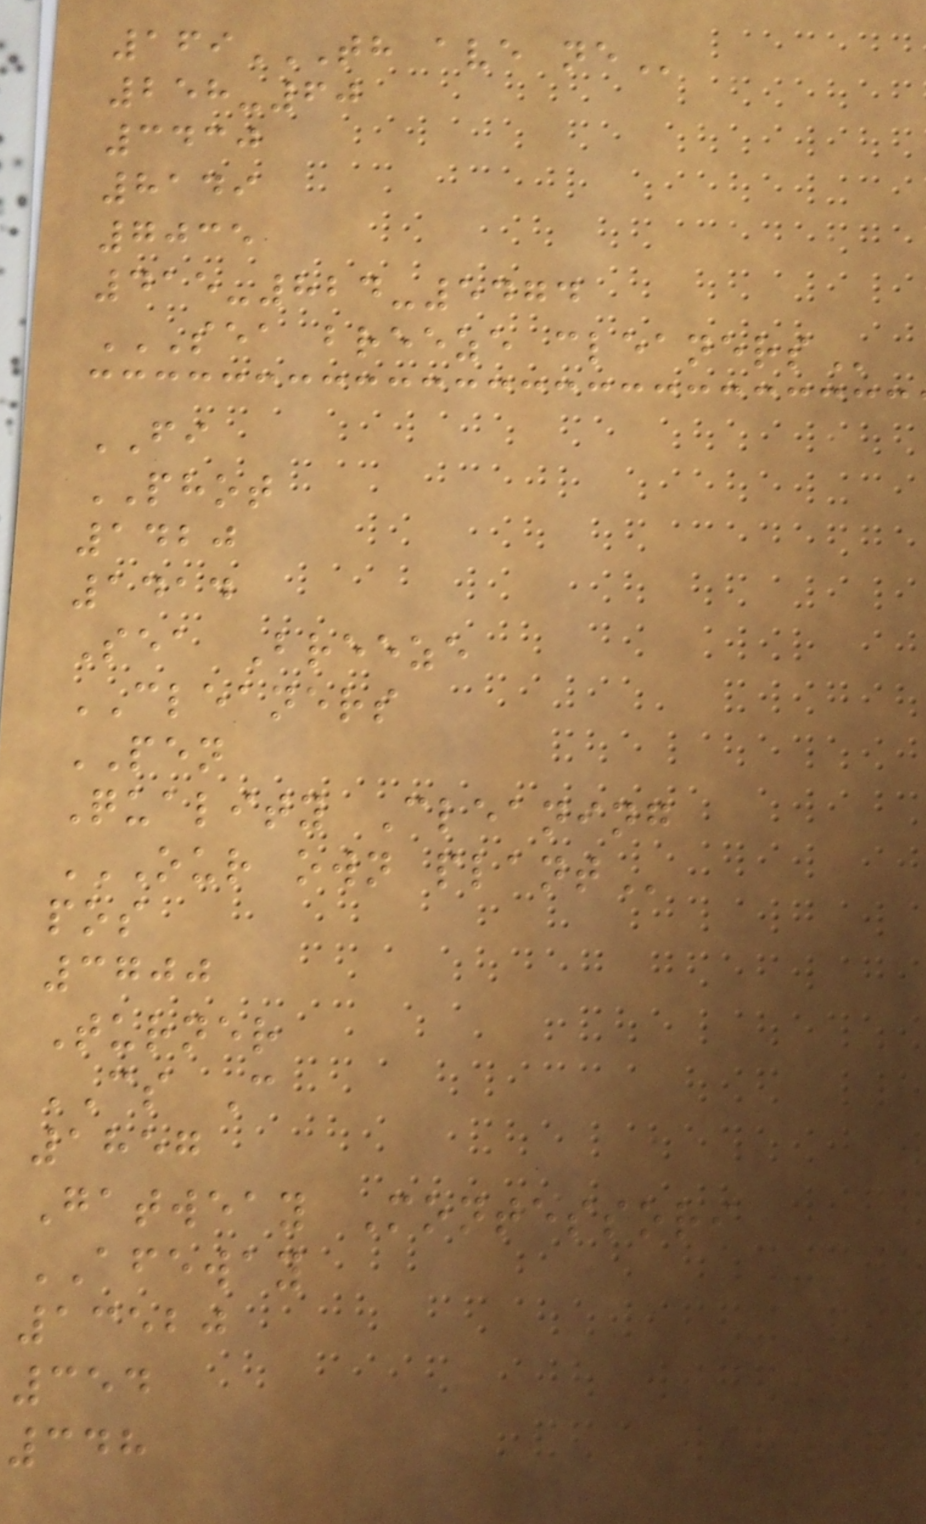169TH AVE NE
258-60
3430
8149
7035
415-824-5474
SEA BREEZE CLEANERS
FI
PHOT
1420
1414
Sea Breeze
CLEANERS
PEN
Quality Cleaning
OUR OWN PLANT
pos
3700
Turner
CS C
1857
Gatweay Montessori
AFEWAY
13520
354
348
